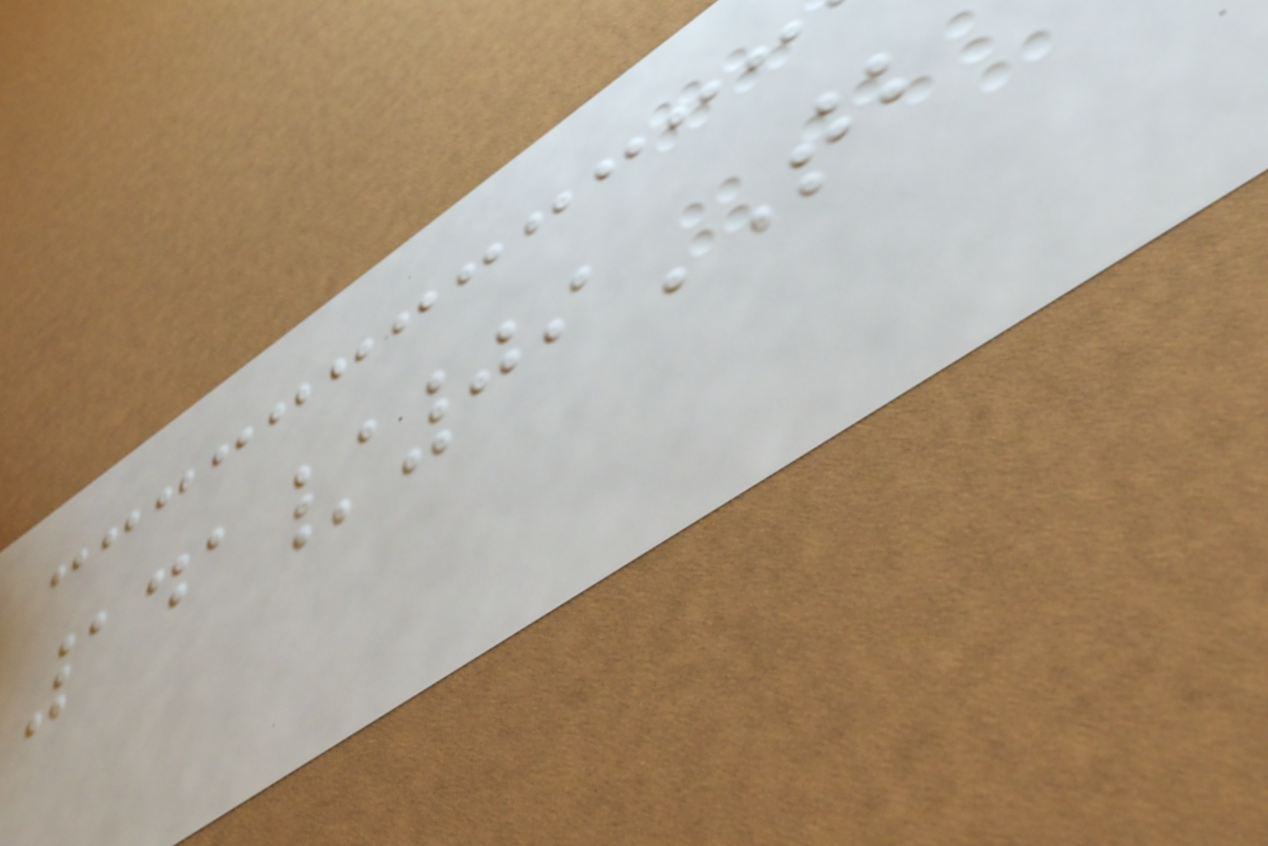141/09TB
